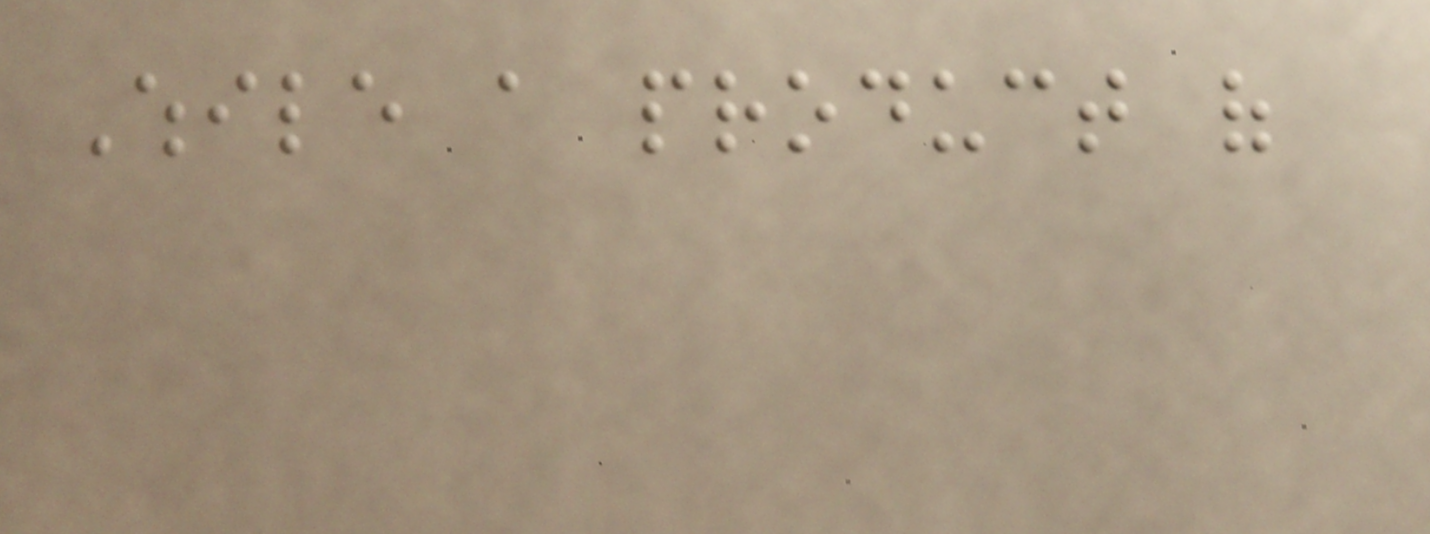While a product of
